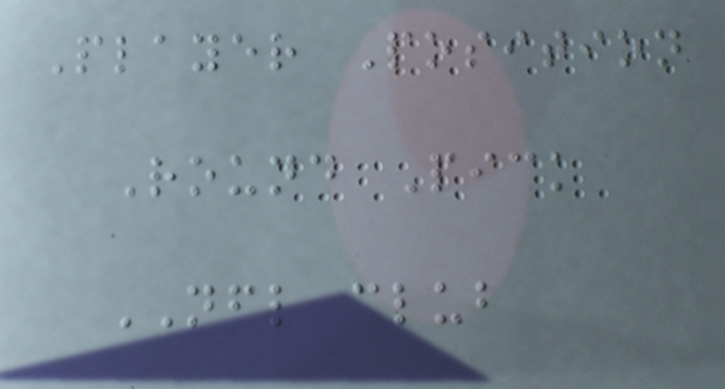Player Position
Round Pick
NFL club
